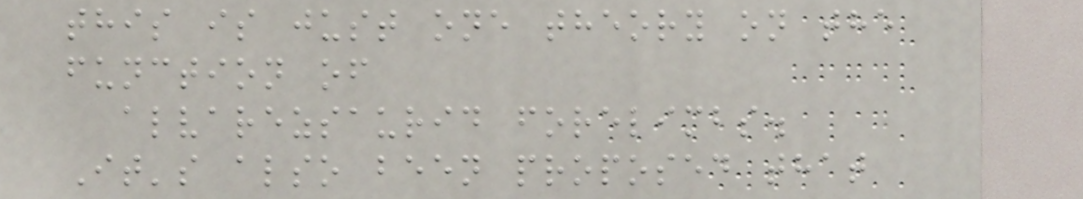this is just one theory on the
function of
alvarezsaurid forelimbs.
It's also been proposed that
